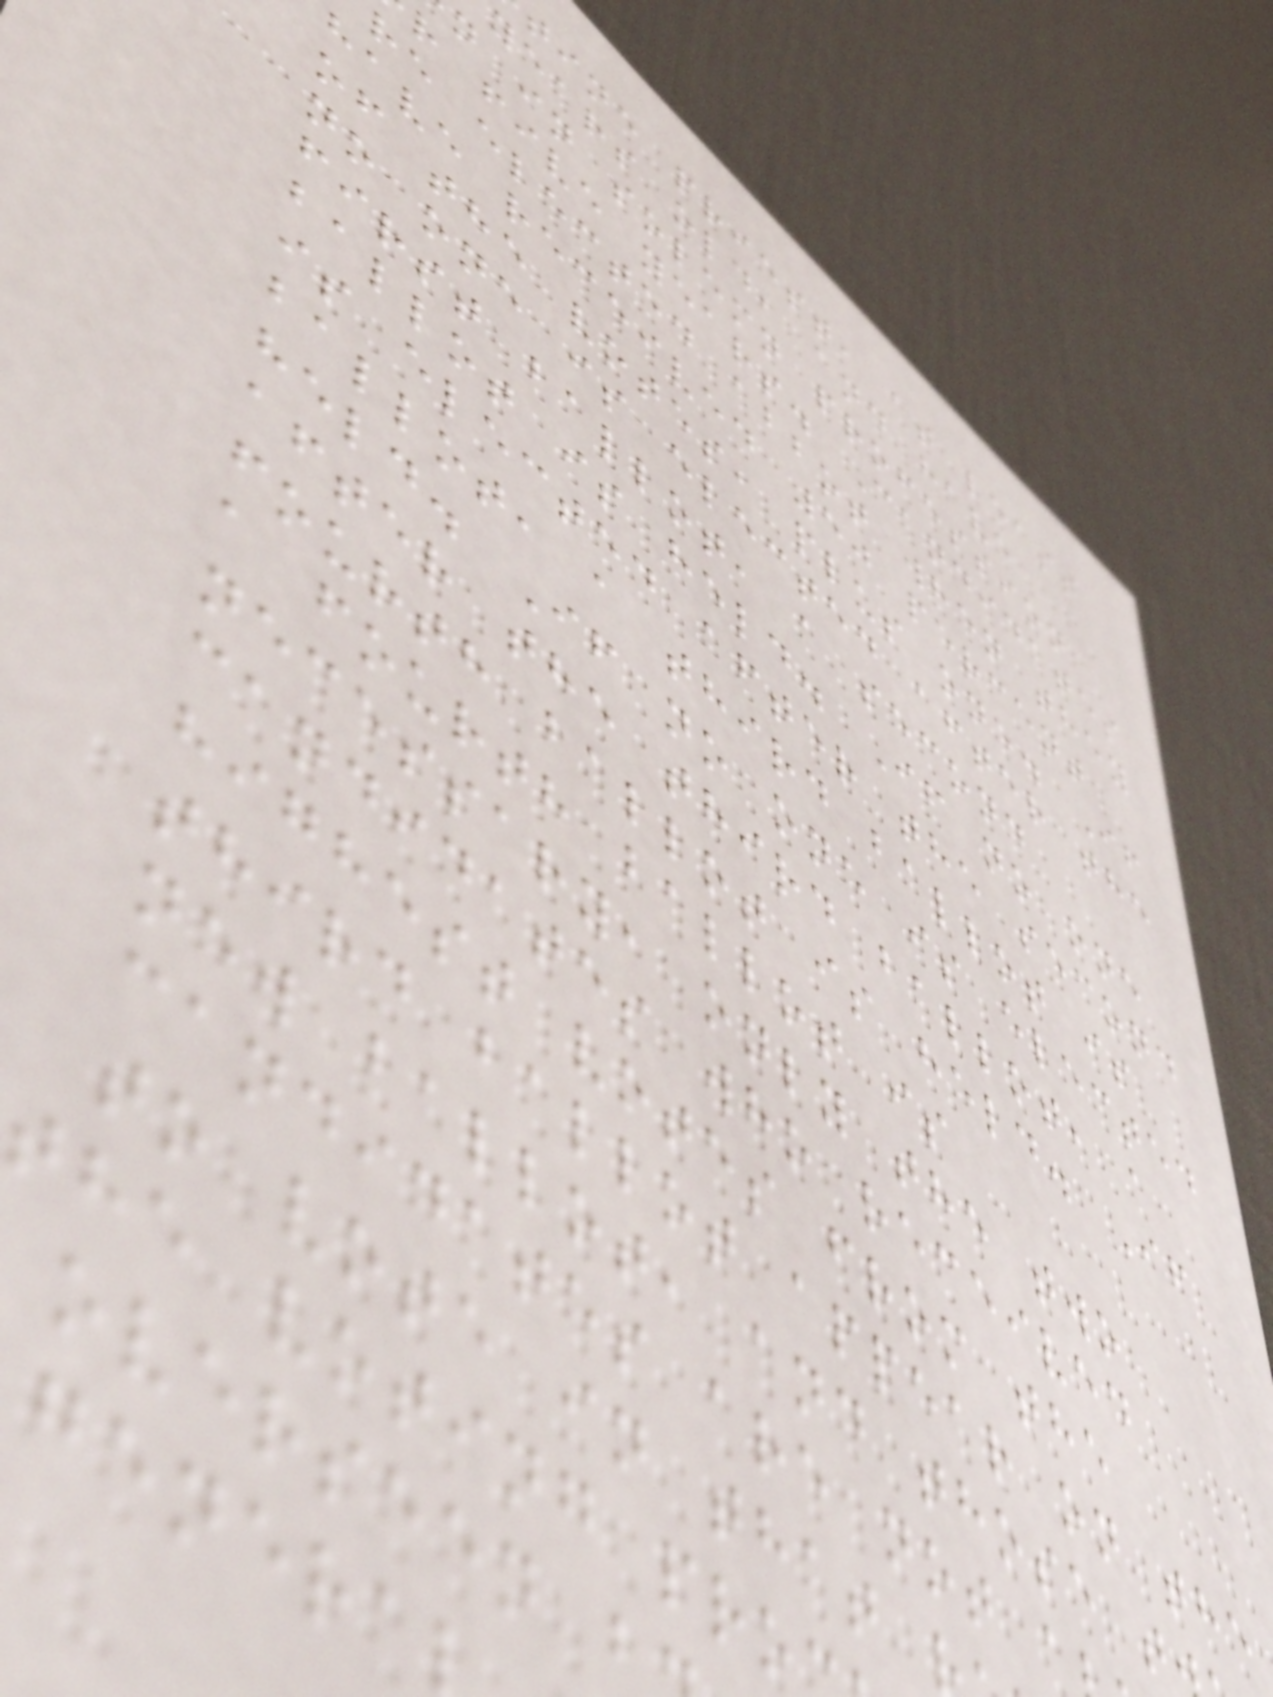tine priest, at least
years old, and have
n in solemn profession
r five years. Candidates
re elected abbot when they
have received 50 percent
of the votes, plus one. If
no one is elected after the
first ballot, a second
ballot is held. If no one
is elected after the second
ballot, a third ballot is
held. If no one is elected
after the third ballot, a
fourth ballot is held. If
a fourth ballot is
necessary, only the two
candidates who received
highest votes from the
third ballot appear on the
new ballot, and those t
candidates are not a
to vote in that
the voting pro
overseen
